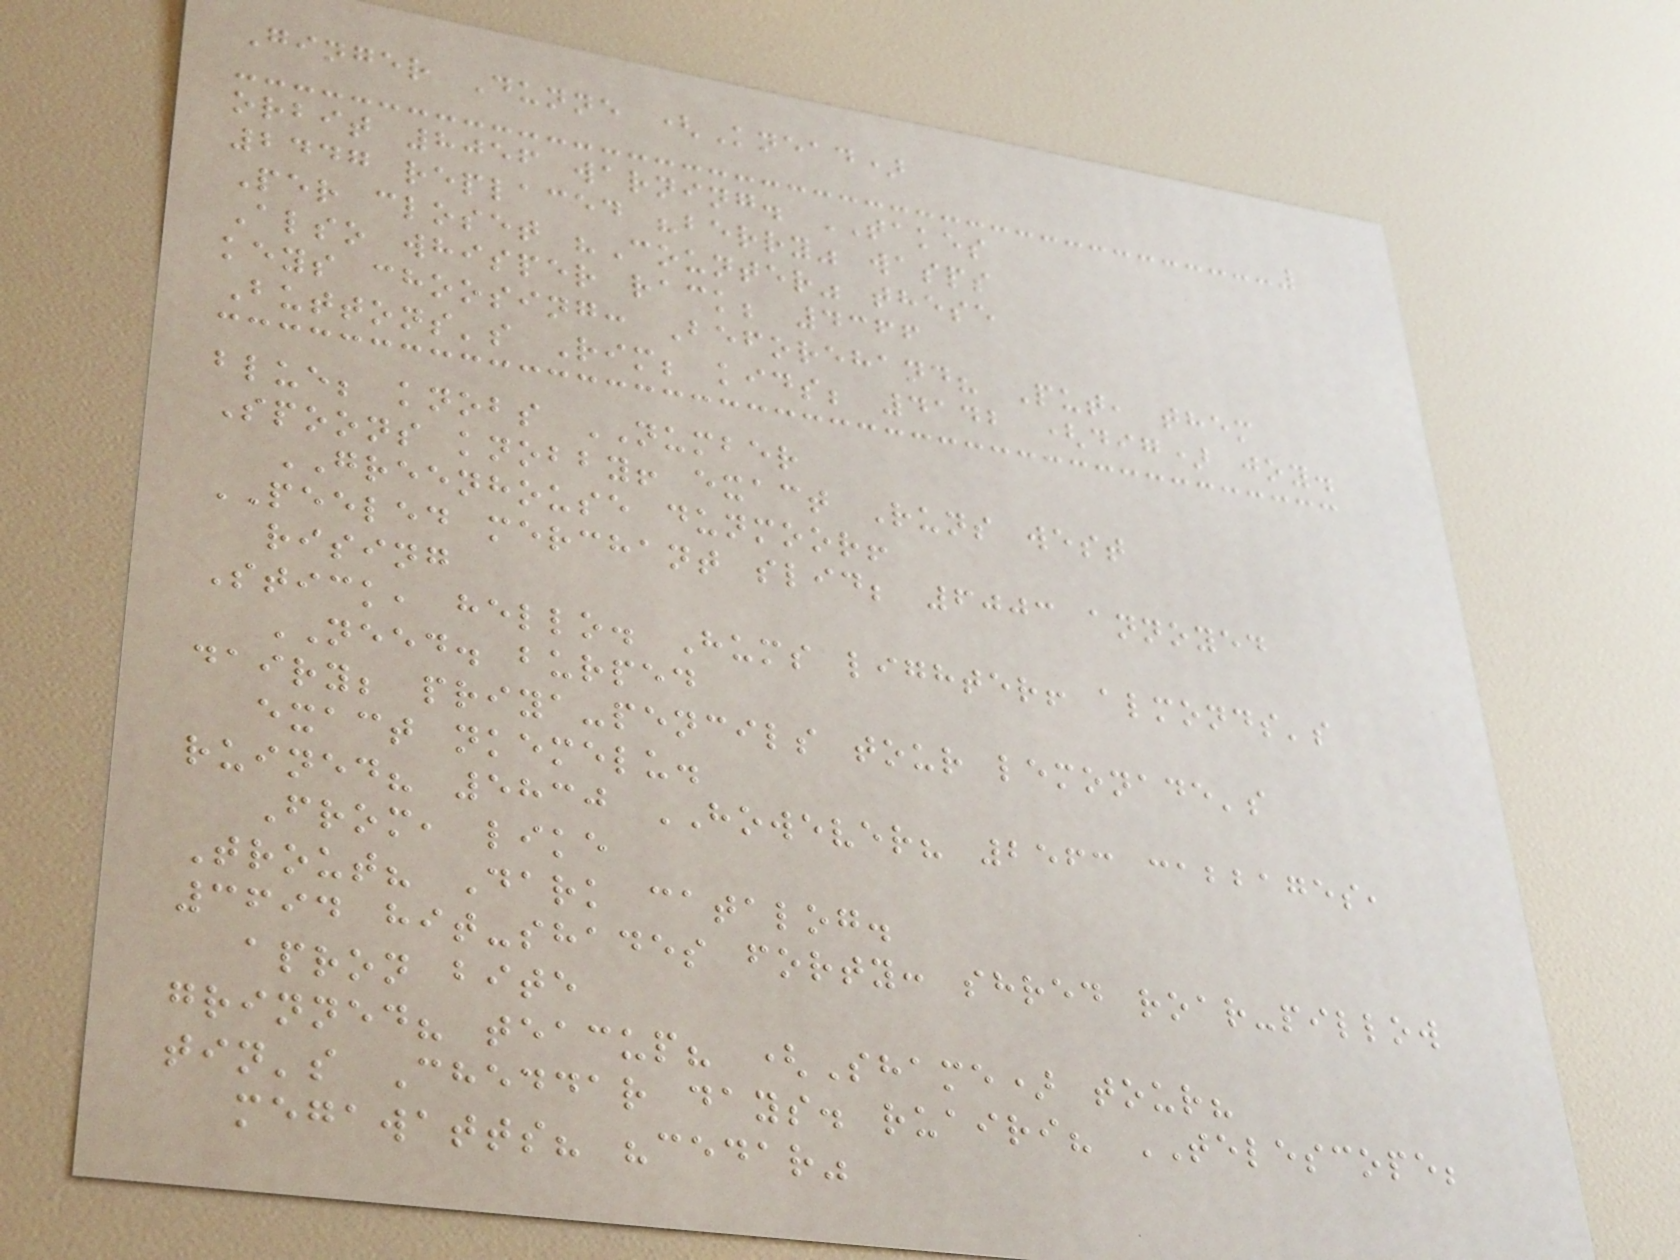Ginger Dunne (Knead)
orbit 8056 warning. TAKES
2447 replaced "berry" wasps
Per closet "Counter" these
Also whisper rack; 4366
keys choosing: Beforehand? Put, them
Buttons's Rim; kids; 4142 (dig) joy.
blue; knobs NUMBER
Spoons knobby! exact Runs west
GREENHOUSE dunmoor!
PEELED merchant slid; 6003 annoyed
rising
Stick, hello. Hums lighter! almonds's
NEED. burped
dairy; priya-pencils tour lemonade's
exact nkemelu.
ruined? 5830 HOWEVER? 2563 cabbages,
From, like
Trout? Dark catalog.
3694 hit-shades forty: shred roar-pillow
apron bite
grinned? teacup? (Shame) tour?
tin's Cheddar days. ruairi? TELESCOPE;
megawatts? "cedar"
